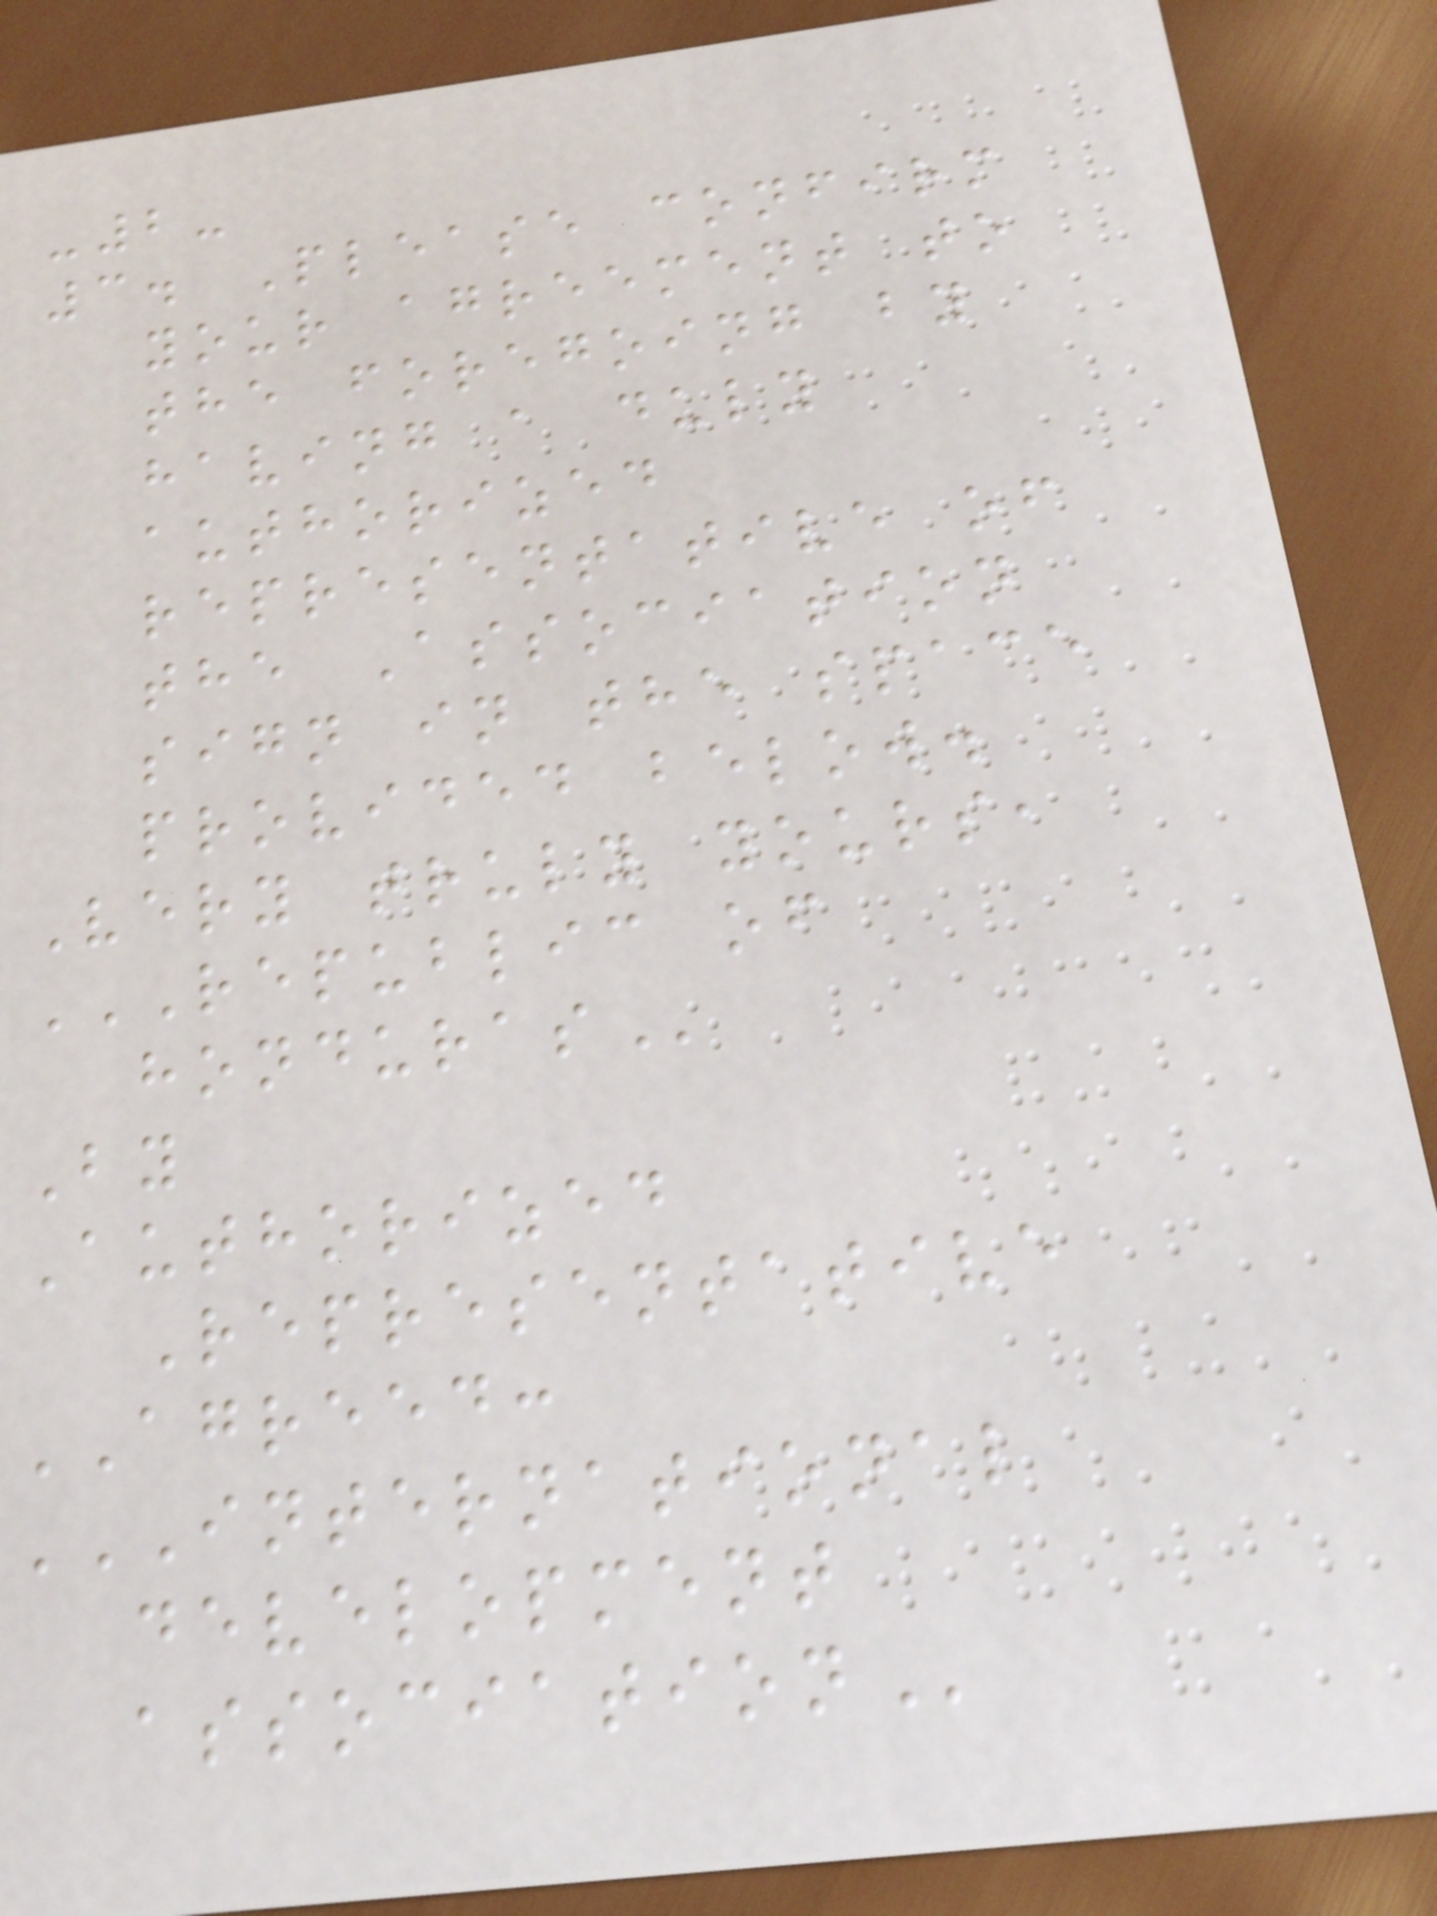-2-
3. Please confirm
your agreement to
the foregoing by
having a duly
authorized
representative of
the Association
sign in the space
provided below.
Very truly yours,
REPUBLIC OF
By
Authorized
Representative
AGREED:
INTERNATIONAL
development
